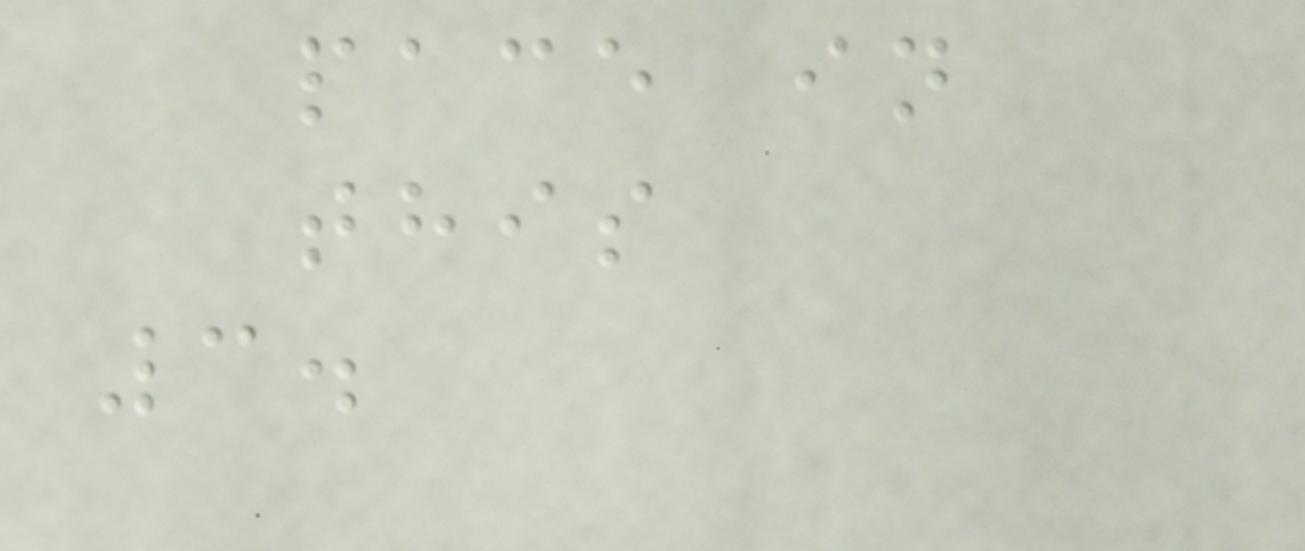pace in
this
3.
